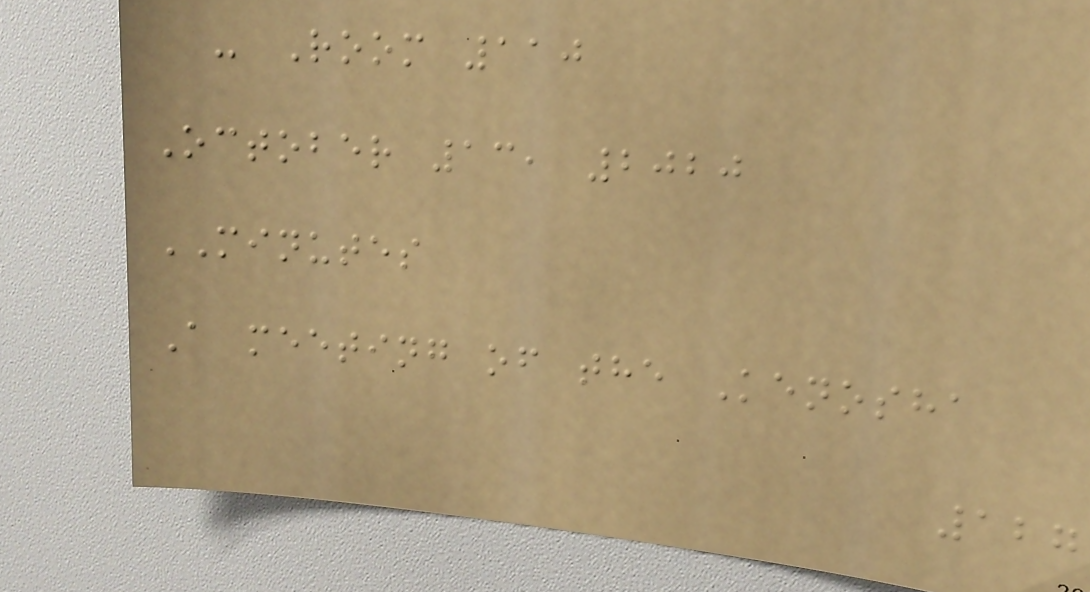- Room 110
October 13, 2020
MINUTES
A meeting of the Kenosha
127
